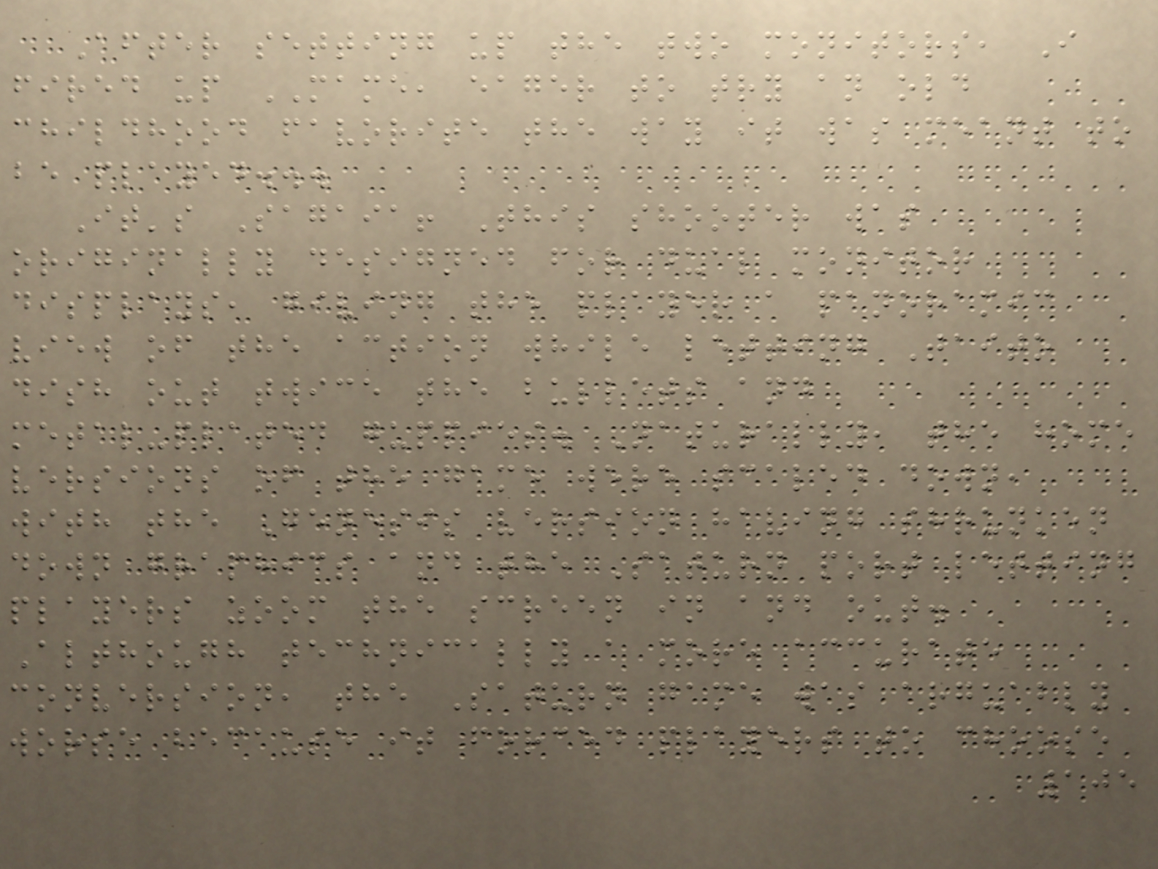After setting up the two monitors, I
fired up MAME, eager to try an old
childhood favorite the way it was meant to
be played...
It's Sagaia! This shooter was
originally designed for dual monitor
displays, giving the player a panoramic
view of the action while letting Taito
dish out twice the bullets and
metal-plated guppies. Naturally, the home
versions of the game were scaled down,
with the Genesis version having shrunken
down graphics and the Saturn port letting
players zoom the screen in and out.
Although technically a more accurate
conversion, the Saturn game was arguably
worse because it forced players to choose
105
